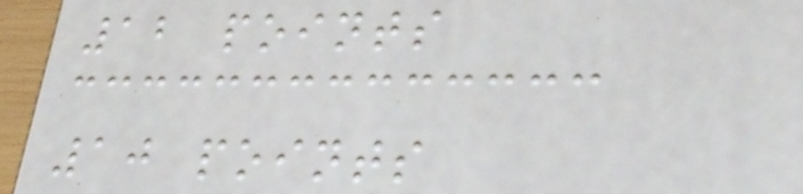12 points
10 points
